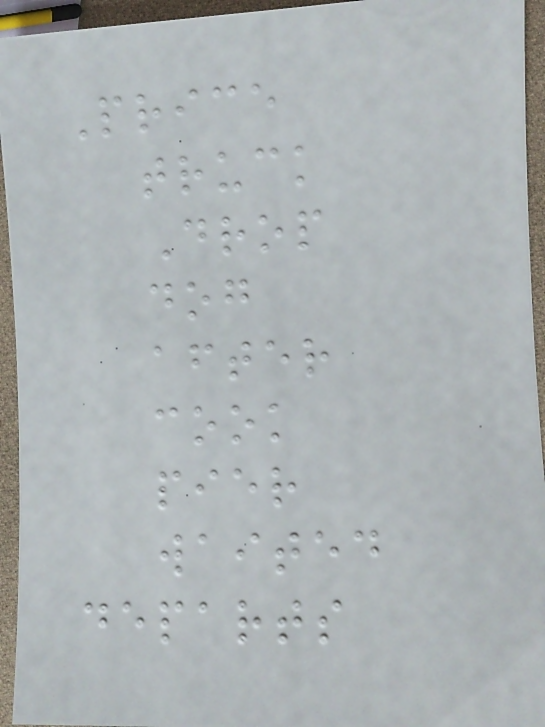Price
truck
Drop
dog
after
cook
pier
waited
departs
